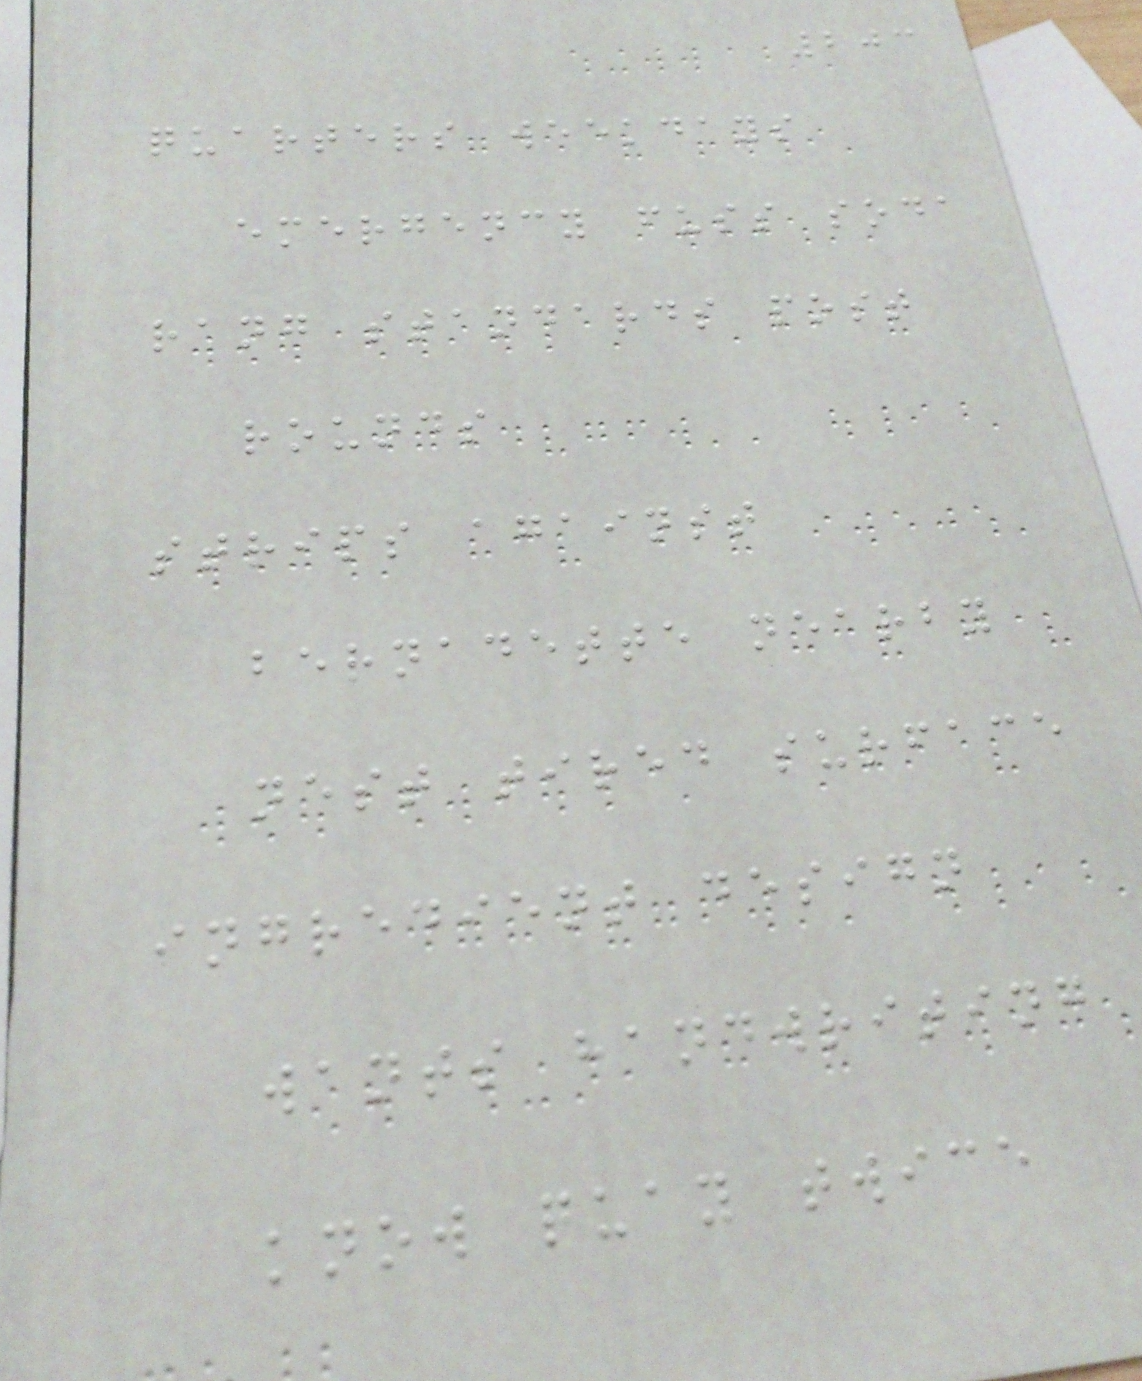203
quarters weekdays
emergency fuss soda
rang standards post
rounds
strips against
bernadette nearby
nest tired surface
ingredient design
wants handwriting
know quay twice
